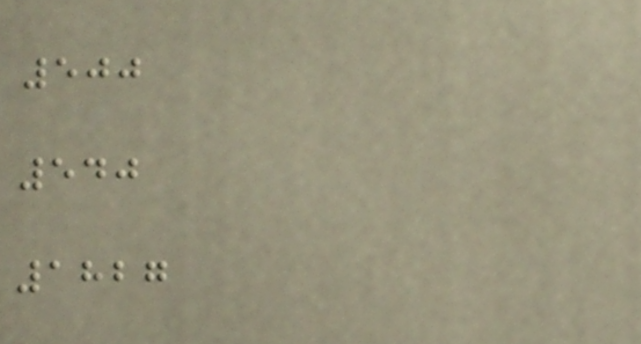500
540
1827
